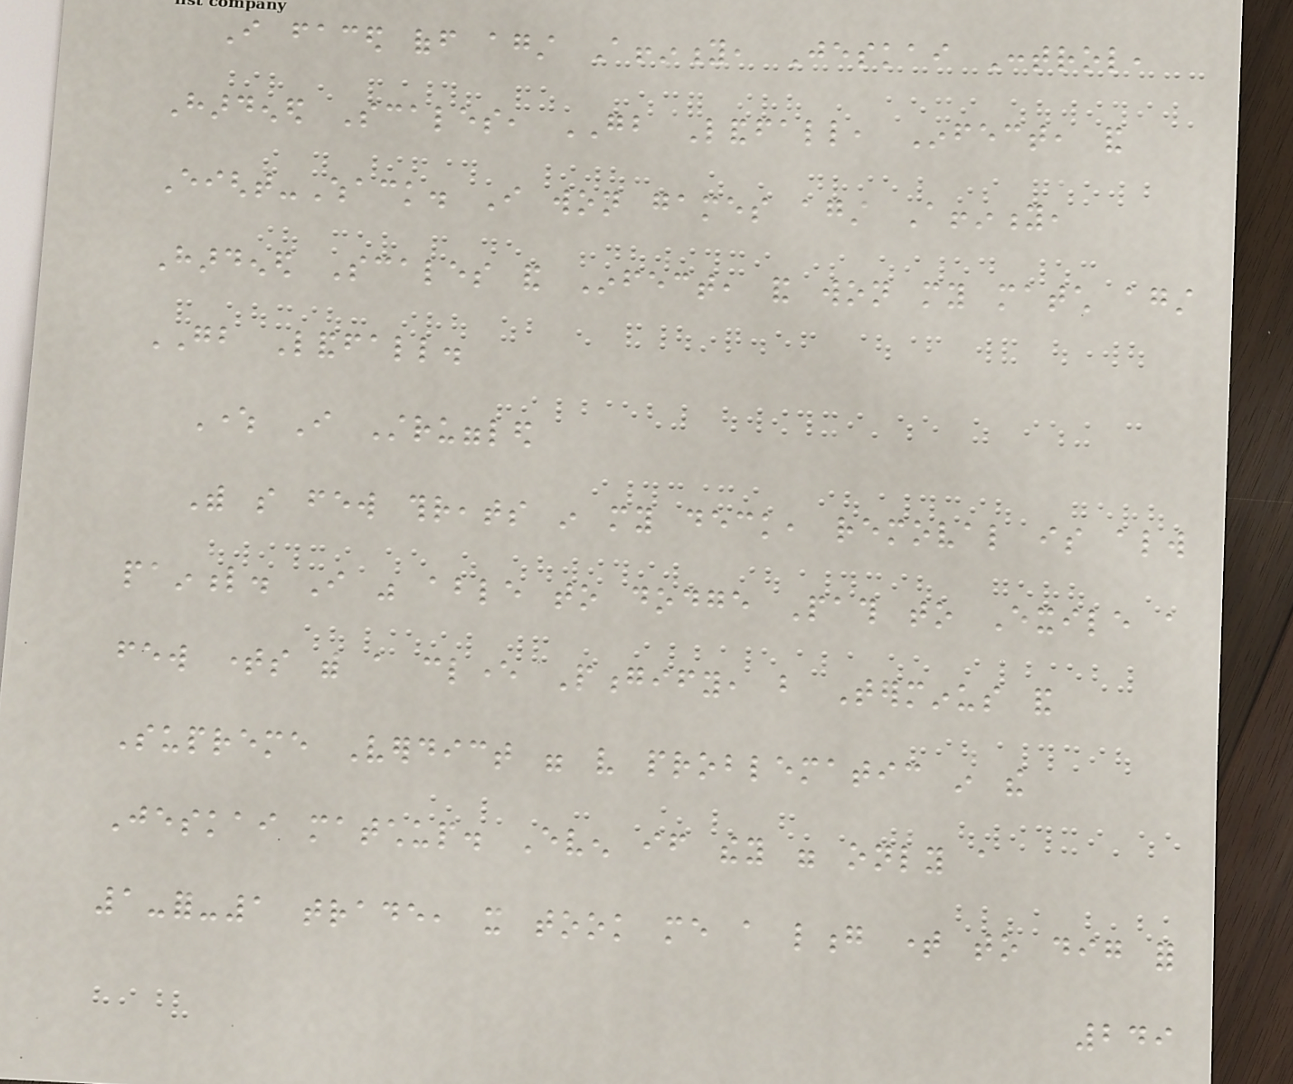I faced off against Affinity, Jeskai Control,
Hardened Scales, GB Landfall, Infect, and
Eight-Whack. I won games against Affinity,
Hardened Scales and Infect, and won my match against
GB Landfall.
Where I Struggled
With so few threats in my deck, removal is always
painful. I was able to dodge Path to Exile a
few times with a clever Pongify, but Terminus and
Supreme Verdict were very problematic in the
Jeskai matchup. Even if they were only a
1-for-1 trade, it took me a long time to dig for
249
